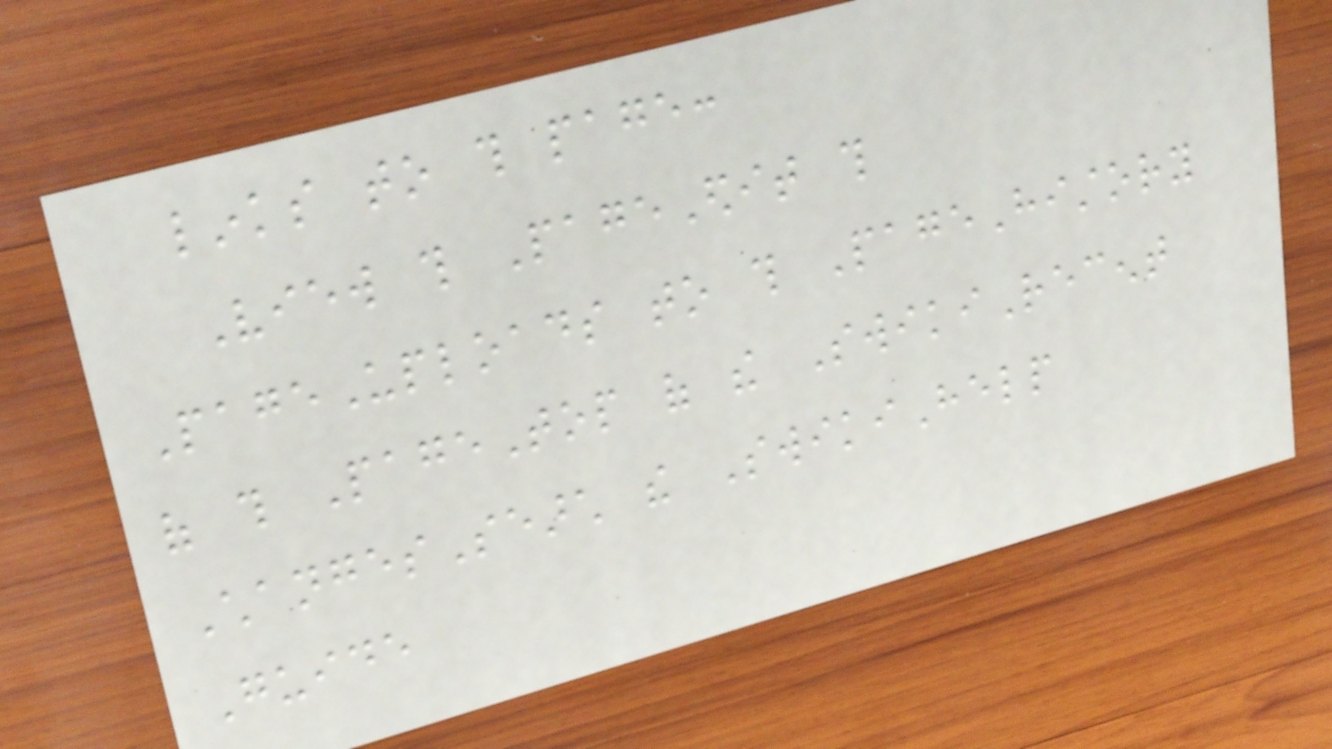links to this page:
View this PageEdit this
PageUploads to this PageHistory
of this PageTop of the SwikiRecent
ChangesSearch the SwikiHelp
Guide
